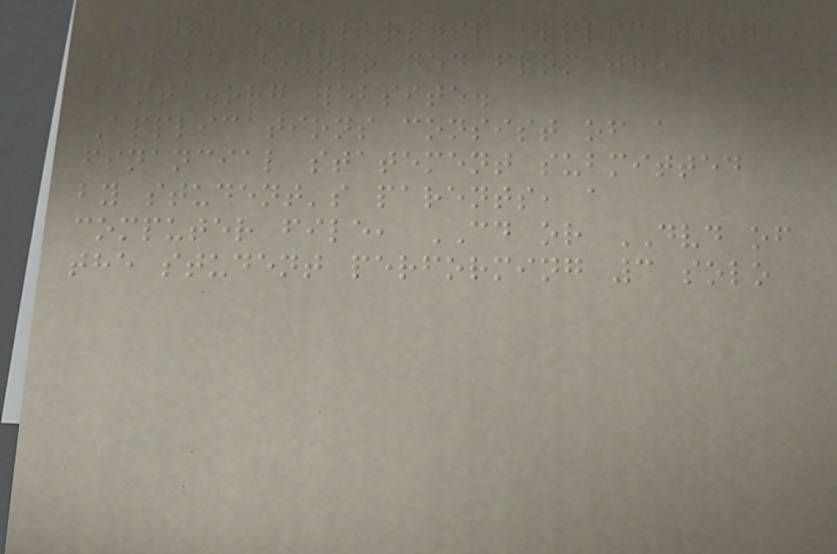The scholarship application
can be downloaded from the
bamta.org website.
Applications consist of a
financial statement submitted
by student's parents, a
computer file, CD or DVD of
the student performing 3 solo
